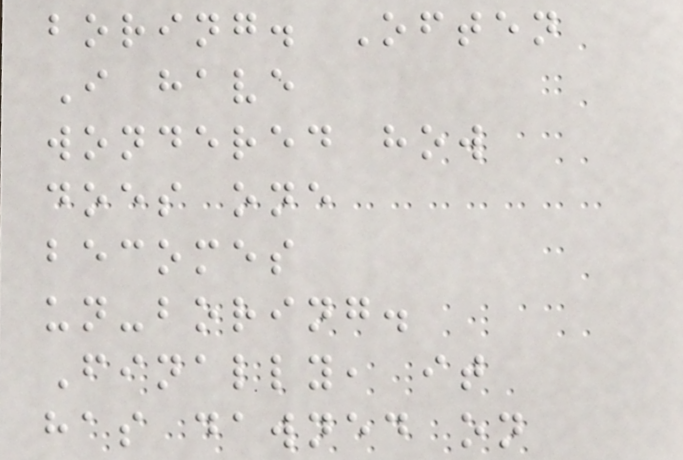boring. Often
I have
wondered how
does one
becomes
un-boring.
Finally, it
has dawned on
